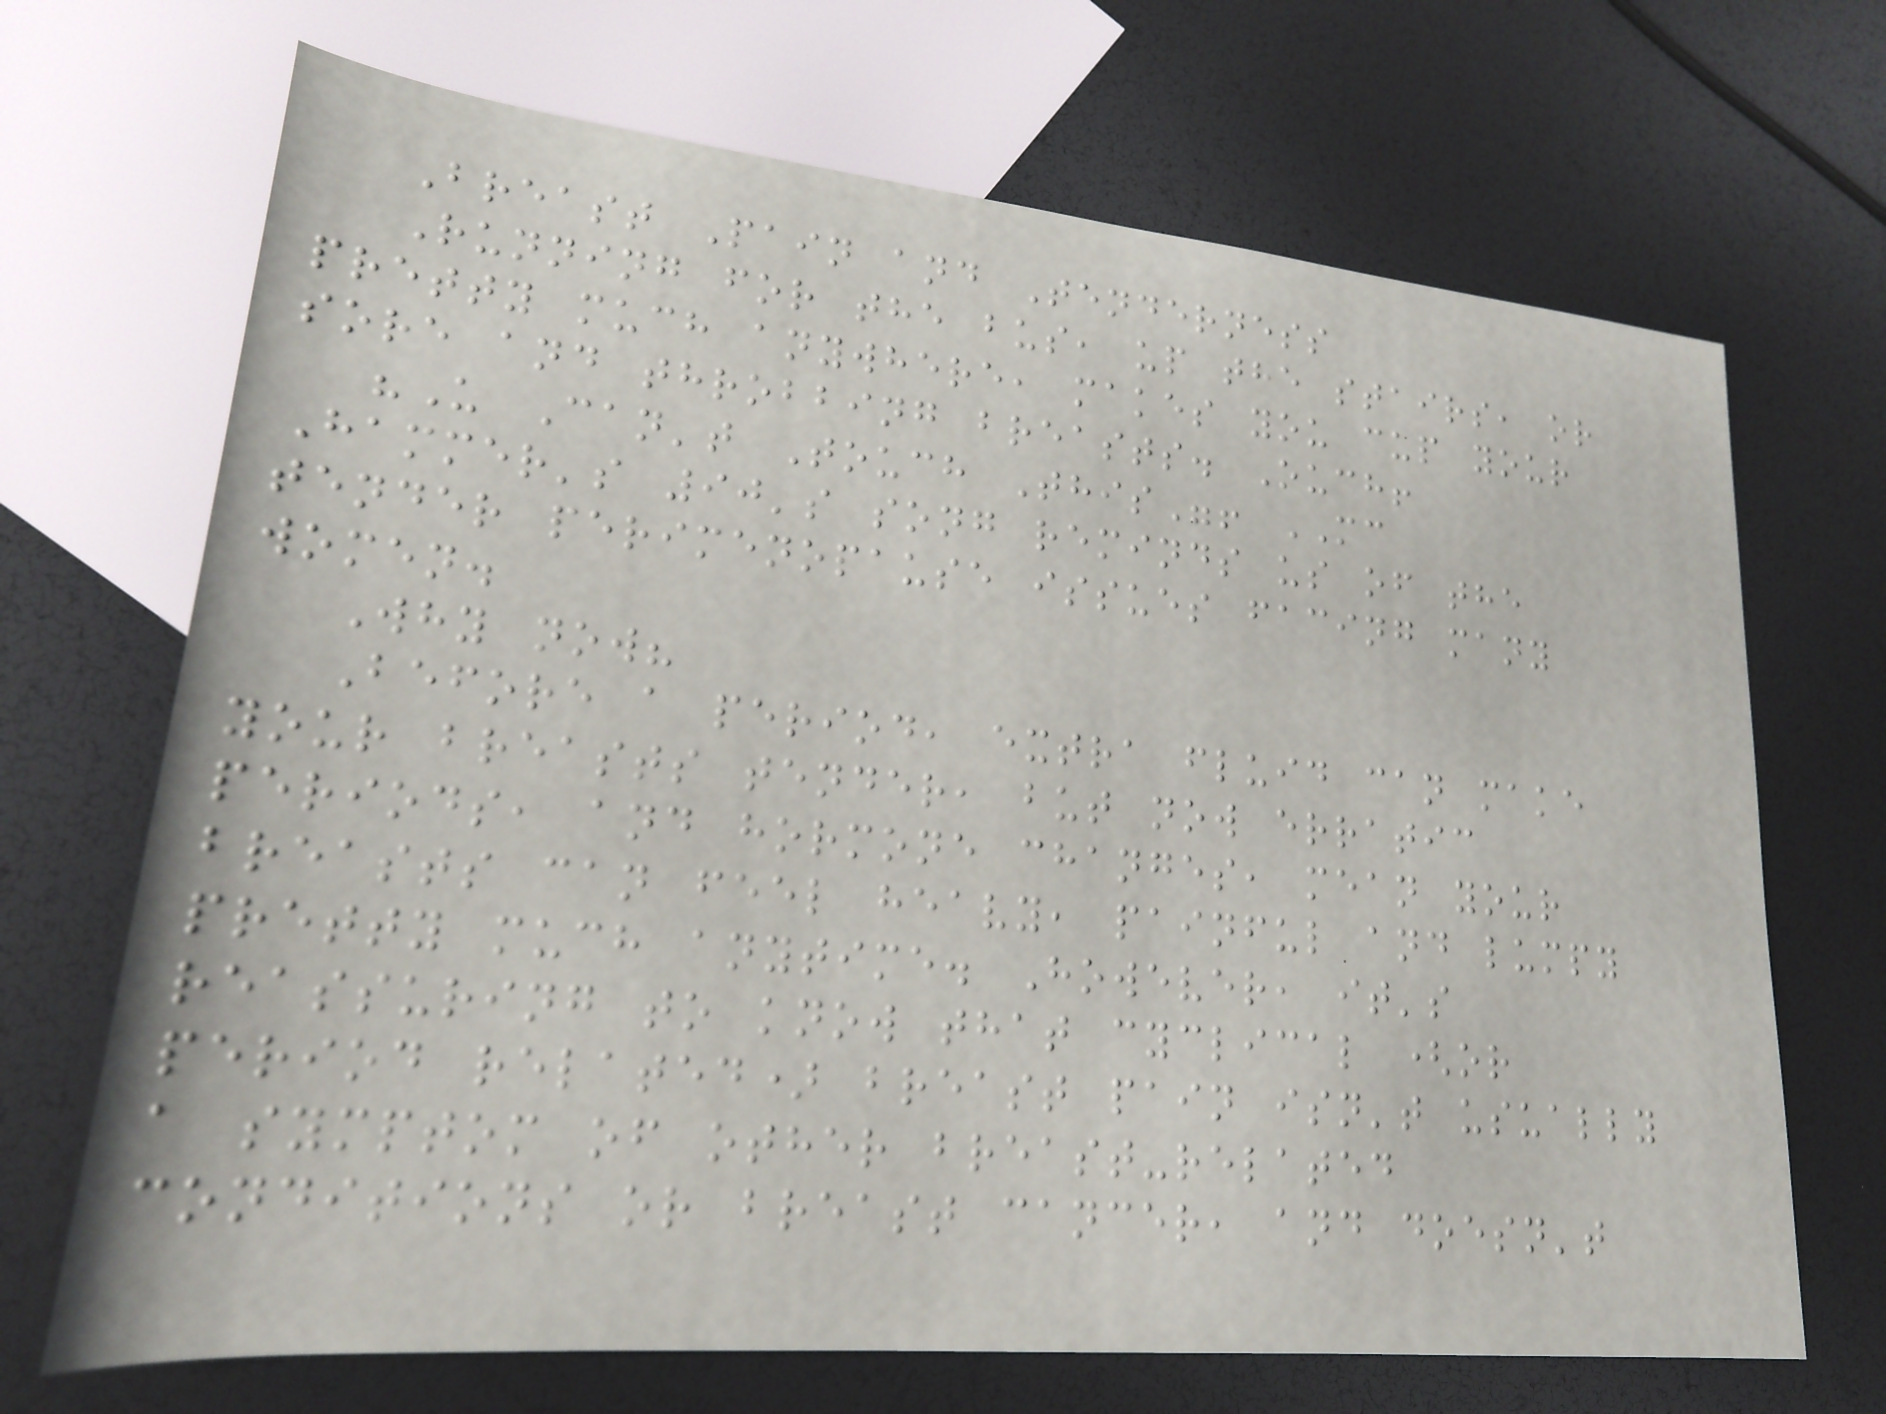Breast Pain and Tenderness
Running for the bus, up the stairs, or
pretty much anywhere, makes you cup your
sore and throbbing breasts. Ouch!
"U Can't Touch This"! MC
Hammer's 90's song reminds us of the
tender perimenopause issues facing many
women.
Why now?
Before a period, extra fluid can make
your breasts tender, but now erratic
periods, and hormone changes, mean your
breasts can feel heavy, painful and lumpy
pretty much anytime. However, it's
reassuring to know that cyclical (or
period related) breast pain isn't usually
a symptom of other breast-related
conditions or breast cancer, and doesn't
